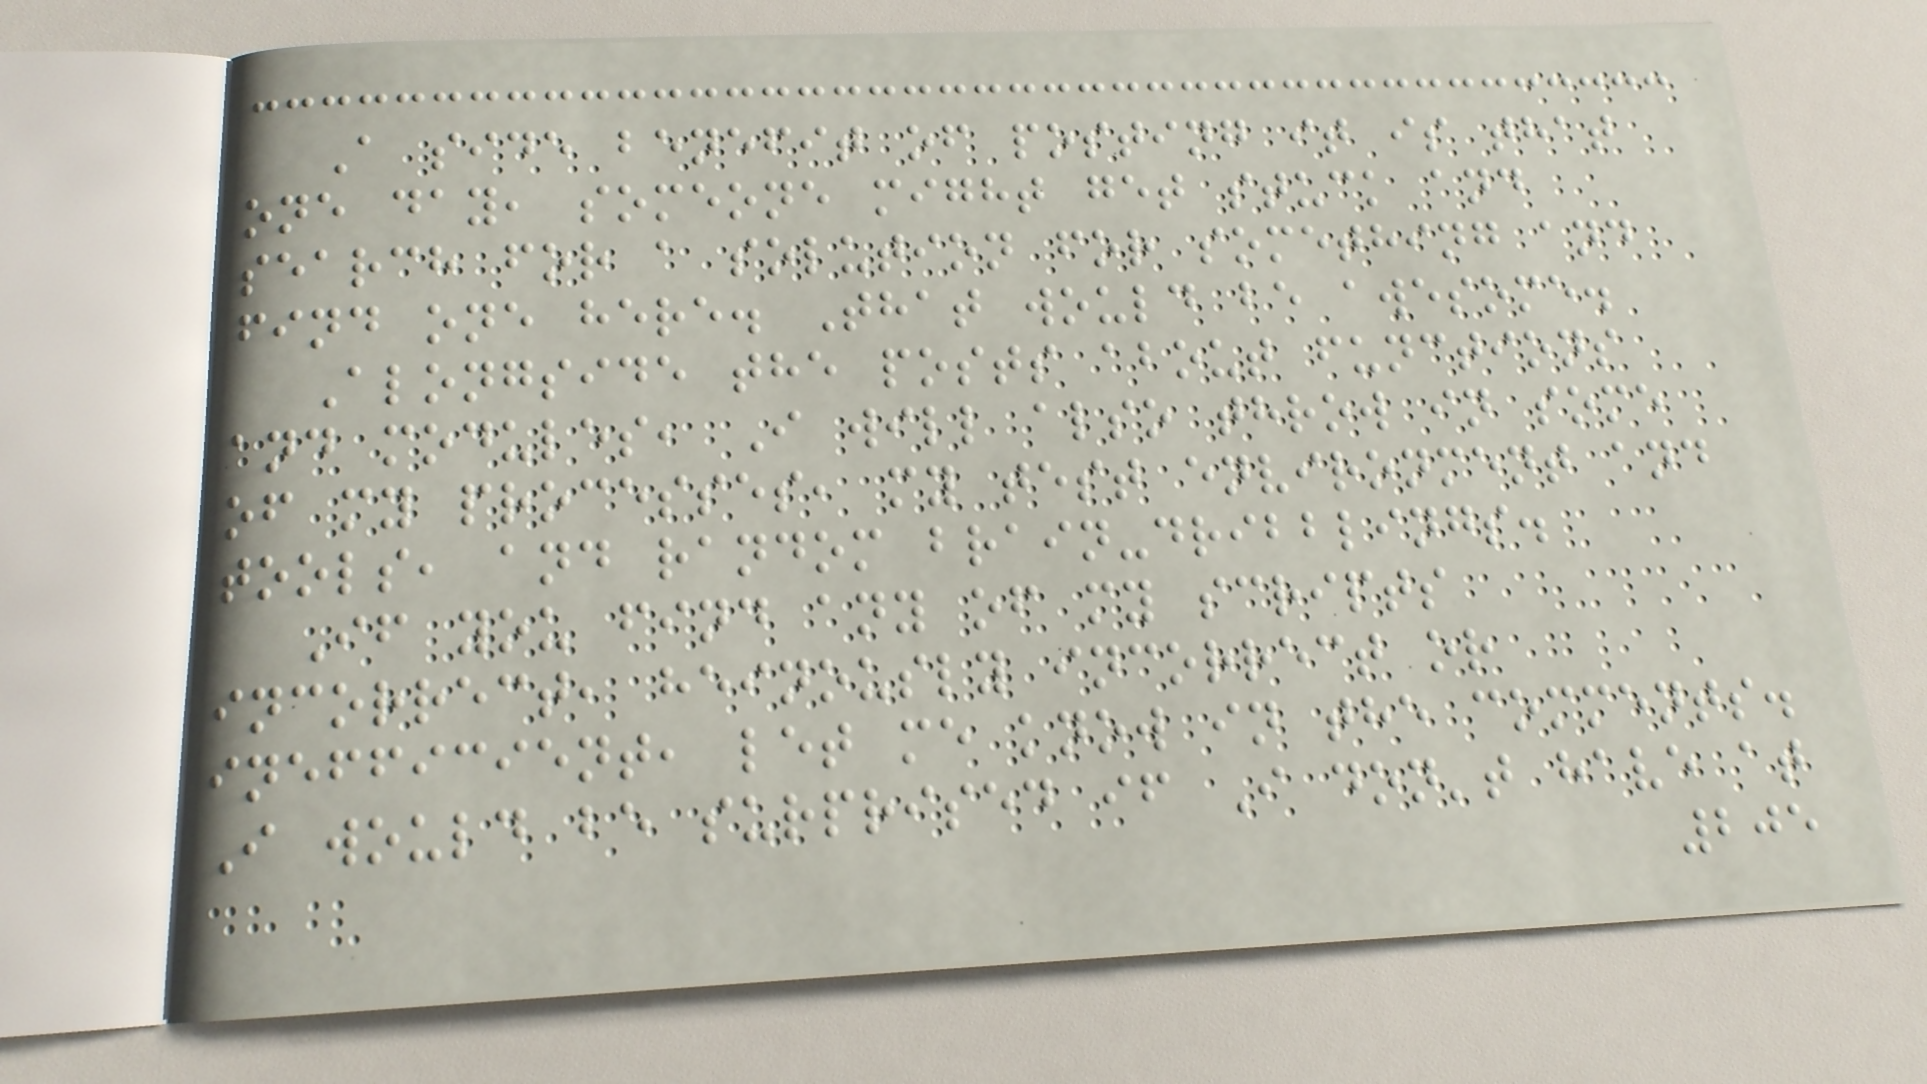A side benefit of posting it is that
one day, someone might get stuck and
search for a solution for something and
find one here. That would be awesome.
Alongside the posts about functions
and modules, I will also throw in some
of my processes, my test environment and
tools, and random brain-dribblings.
If you find any of my scripts
incorrect, heinously incorrect or
inefficient, let me know in the comments.
I would be surprised if I don't have at
205
